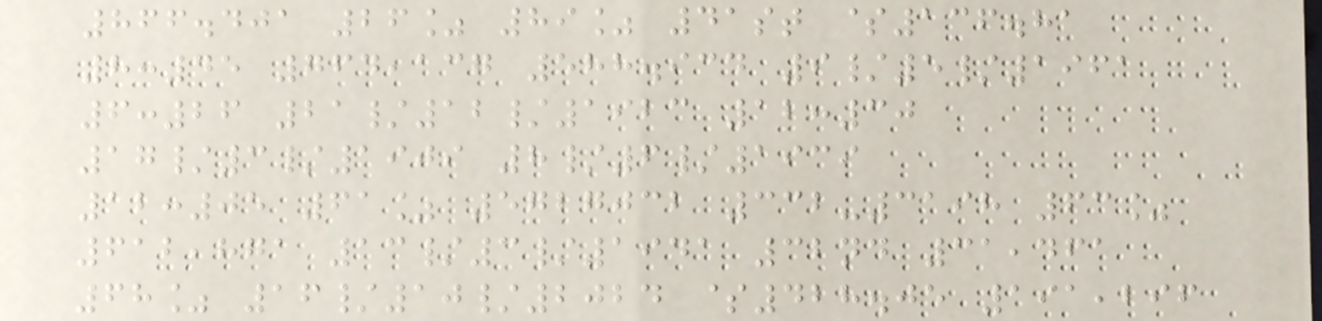866.401 26% 89% 41st $136.81
8:45 764,137 588.934 9/5/1961
6:26 21/12/1923 12:30
17/3/1909 8/6/1939
12:05 61% 5727032 332-3198 63%
612,871 13/3/1941 32nd 31,461
68% 16/10/2024 $428.05 191,296
